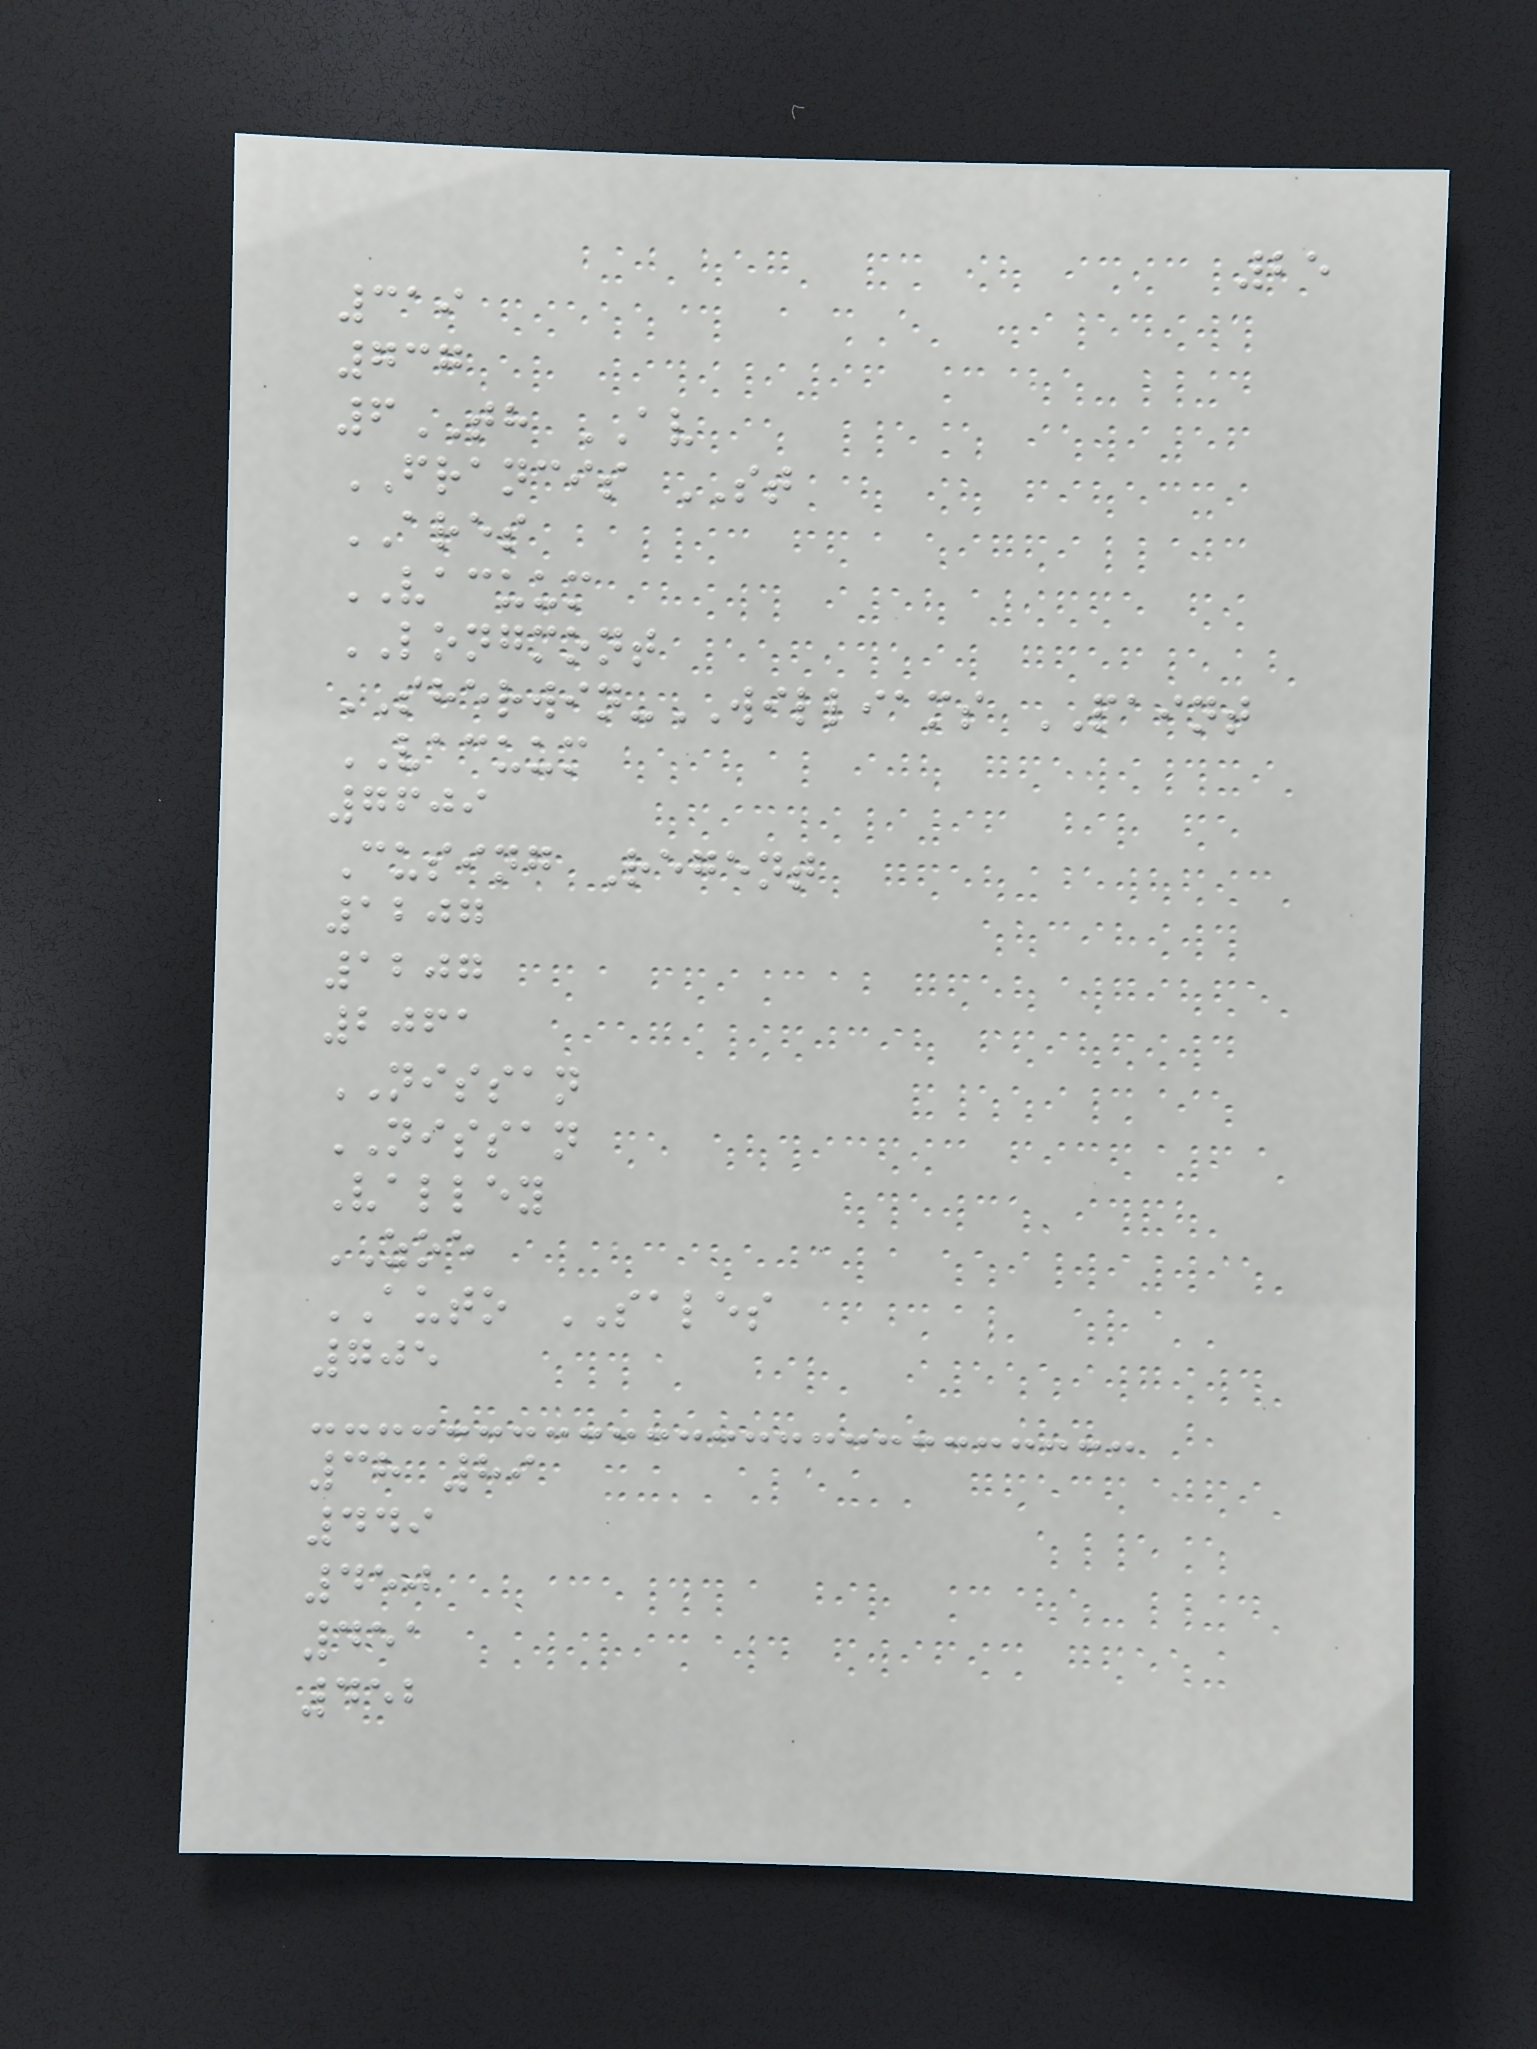25
319
737
6TH AV
FRANCIS ST
ARES
VACUUM
LONGMONT
SHERWIN-WILLIAMS PAINT
VACUUM
7609
Cusing Regent
1207
1207
2061
NISSAN
NISSAN
Valley
ZOE
AUTO SALES
705
38 89
449
450
451
452
